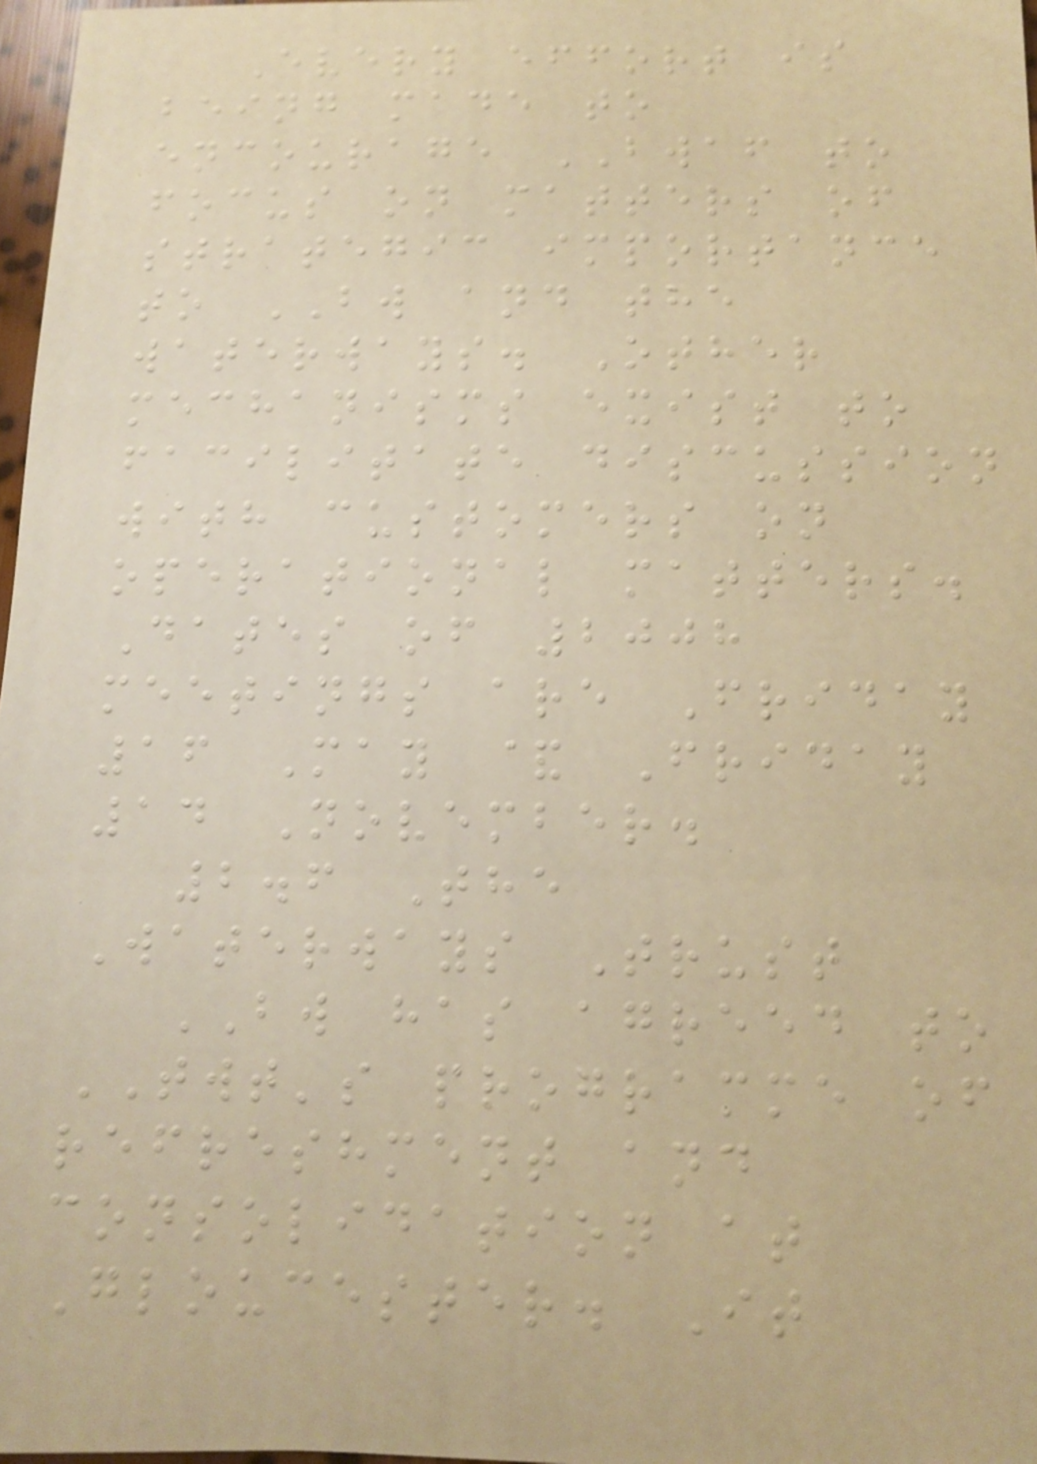Every effort is
being made to
encourage BWAF to
focus on matters of
strategic importance
to BW and the
waterways. Other
mechanisms exist to
facilitate discussion
with customers on
operational matters.
Dates of 2008
meetings are Friday
16 May & Friday
14 November.
2.6 The
Waterways Trust
BW has agreed to
TWT's programme of
refreshment and
consolidation at
Gloucester. It
